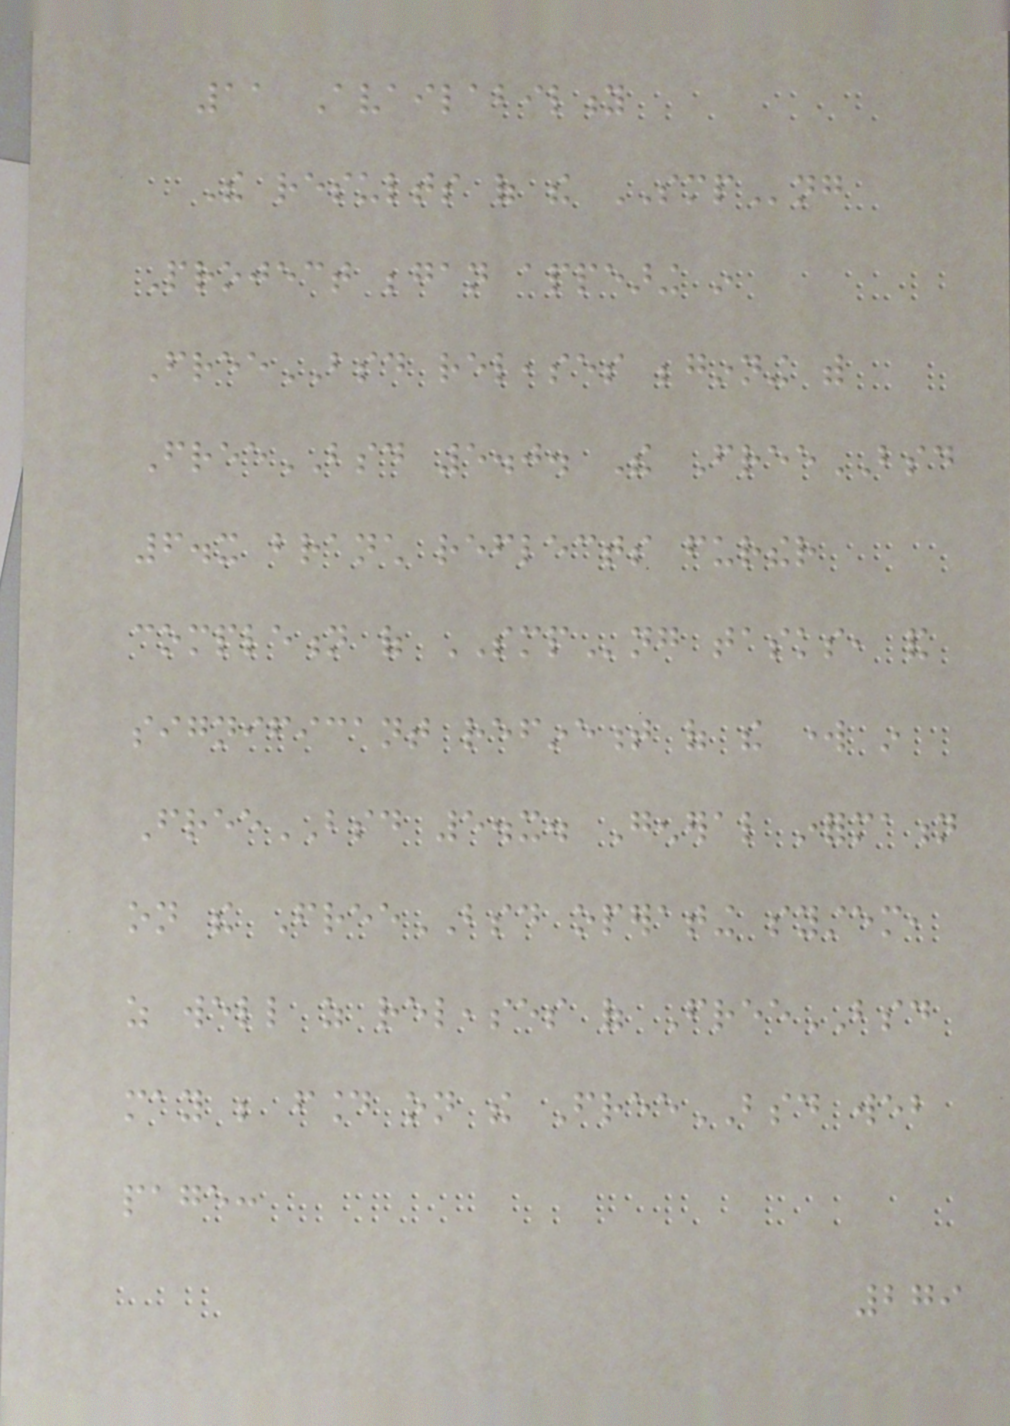11 Availability
The results of the SMPng
Project began appearing in
FreeBSD releases beginning with
FreeBSD 5.0. The FreeBSD
6.x branch reflects further
completion of SMPng tasks, and
significant refinement of the work in
FreeBSD 5.x. General information
on the FreeBSD operating system,
as well as releases of FreeBSD
may be found on the FreeBSD web
page:
279
